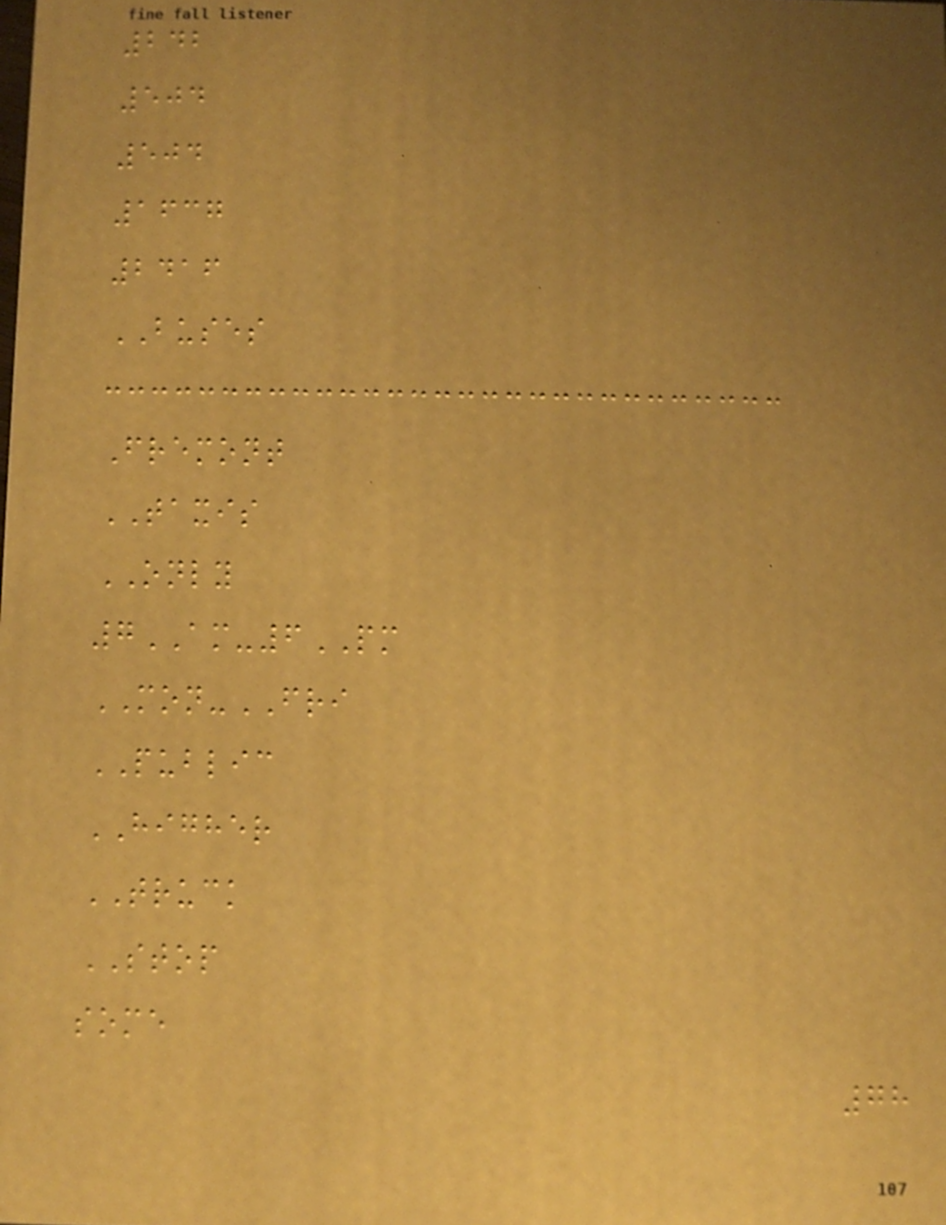242
504
504
1637
2416
BUSES
Fremont
TAXIS
ONLY
7AM-6PM
MON-FRI
PUBLIC
HIGHER
TRUCK
STOP
some
78
